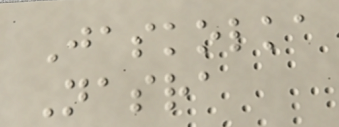Jaskolka
Nasra
